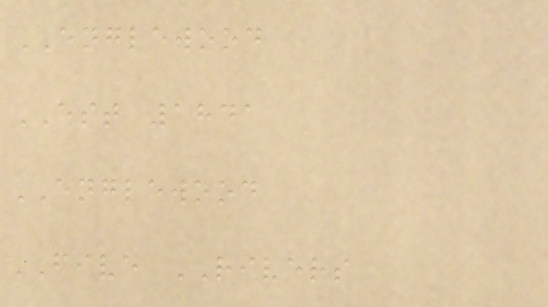ENGLEWOOD
EST 1841
ENGLEWOOD
FIVE RIVERS
